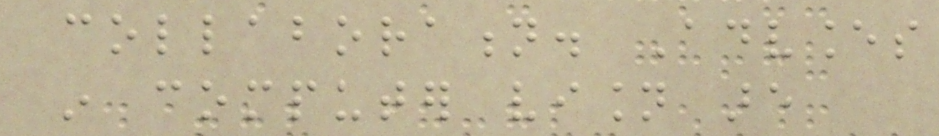collaboration. Advances
in computer vision are
